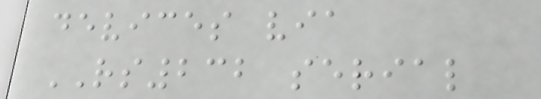devices via
RS232 serial
